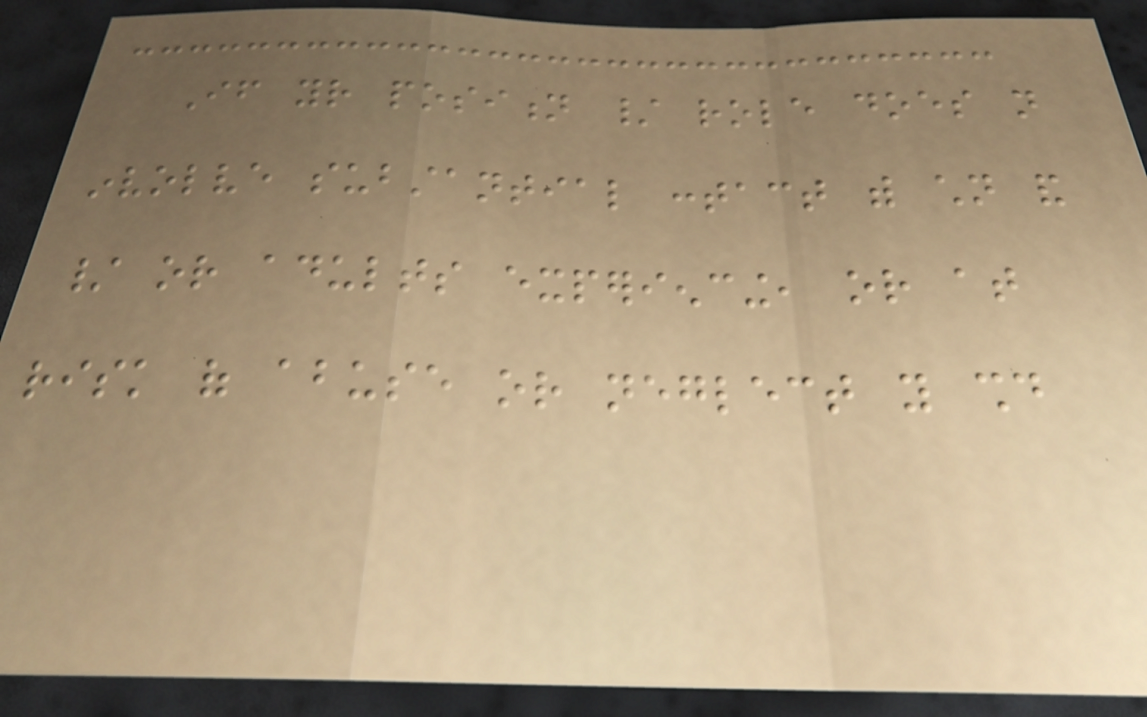If your position / role does not
involve substantial contact with children and
/ or adults experiencing, or at
risk of abuse or neglect you should
